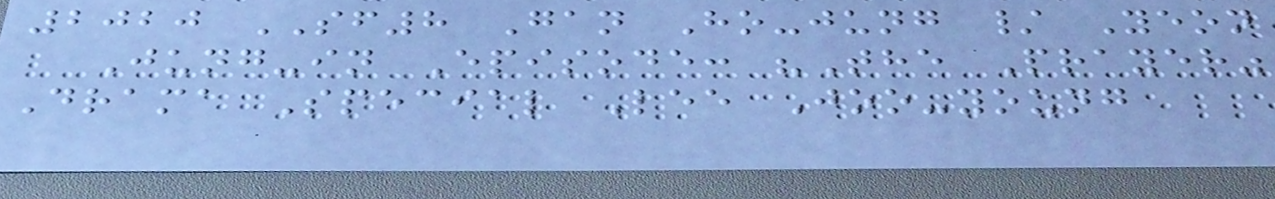2020 SF8 Gan Ho-jung / Yeon
Jung-in Episode: "The Prayer"
Drama Special Lee Joo-young
